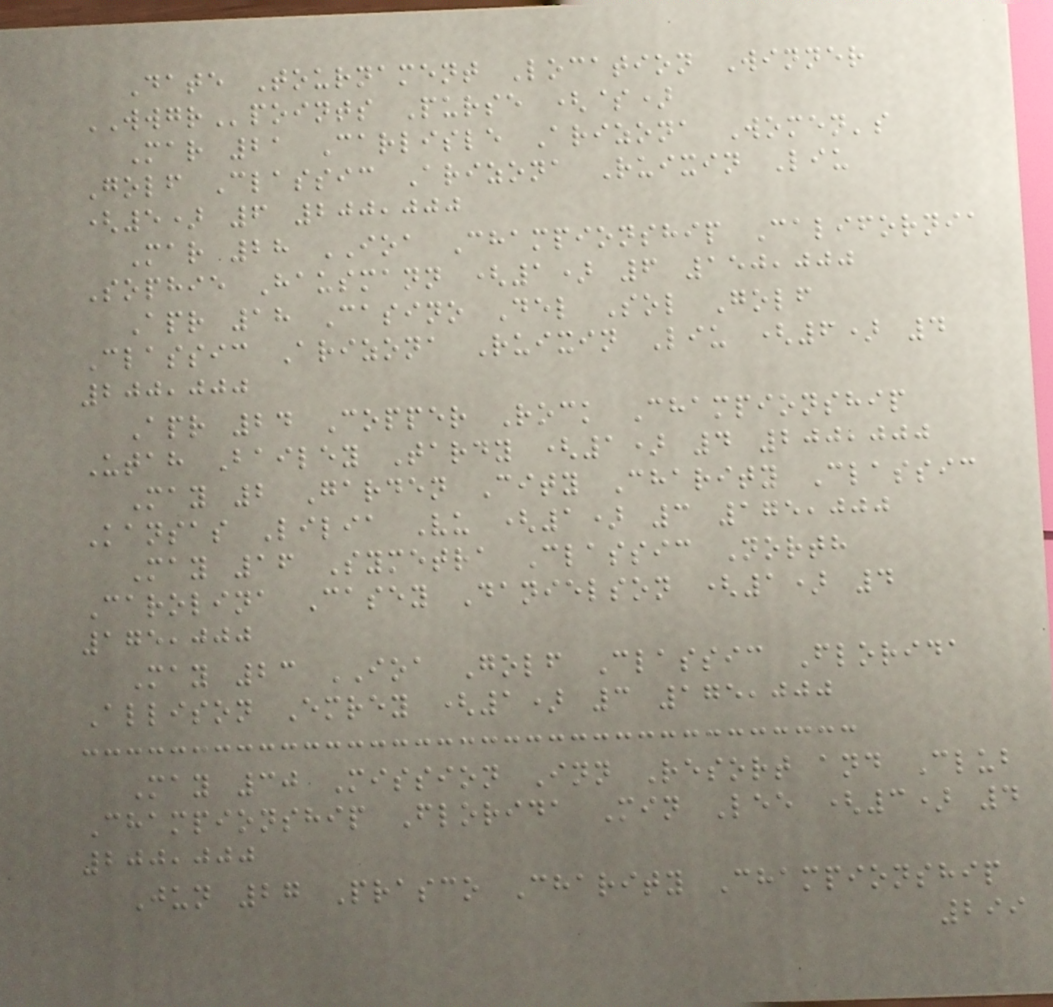Date Tournament Location Winner
WWGRpoints Purse ($)
Mar 21 Carlisle Arizona Women's
Golf Classic Arizona Ruixin Liu
(5) 6 200,000
Mar 28 IOA Championship California
Sophie Hausmann (1) 6 150,000
Apr 18 Casino Del Sol Golf
Classic Arizona Ruixin Liu (6) 4
200,000
Apr 24 Copper Rock Championship
Utah Bailey Tardy (1) 4 200,000
May 2 Garden City Charity Classic
Kansas Lilia Vu (1) 3 175,000
May 16 Symetra Classic North
Carolina Casey Danielson (1) 4
175,000
May 23 IOA Golf Classic Florida
Allison Emrey (1) 3 175,000
May 30 Mission Inn Resort and Club
Championship Florida Min Lee (3) 4
200,000
Jun 27 Prasco Charity Championship
299
